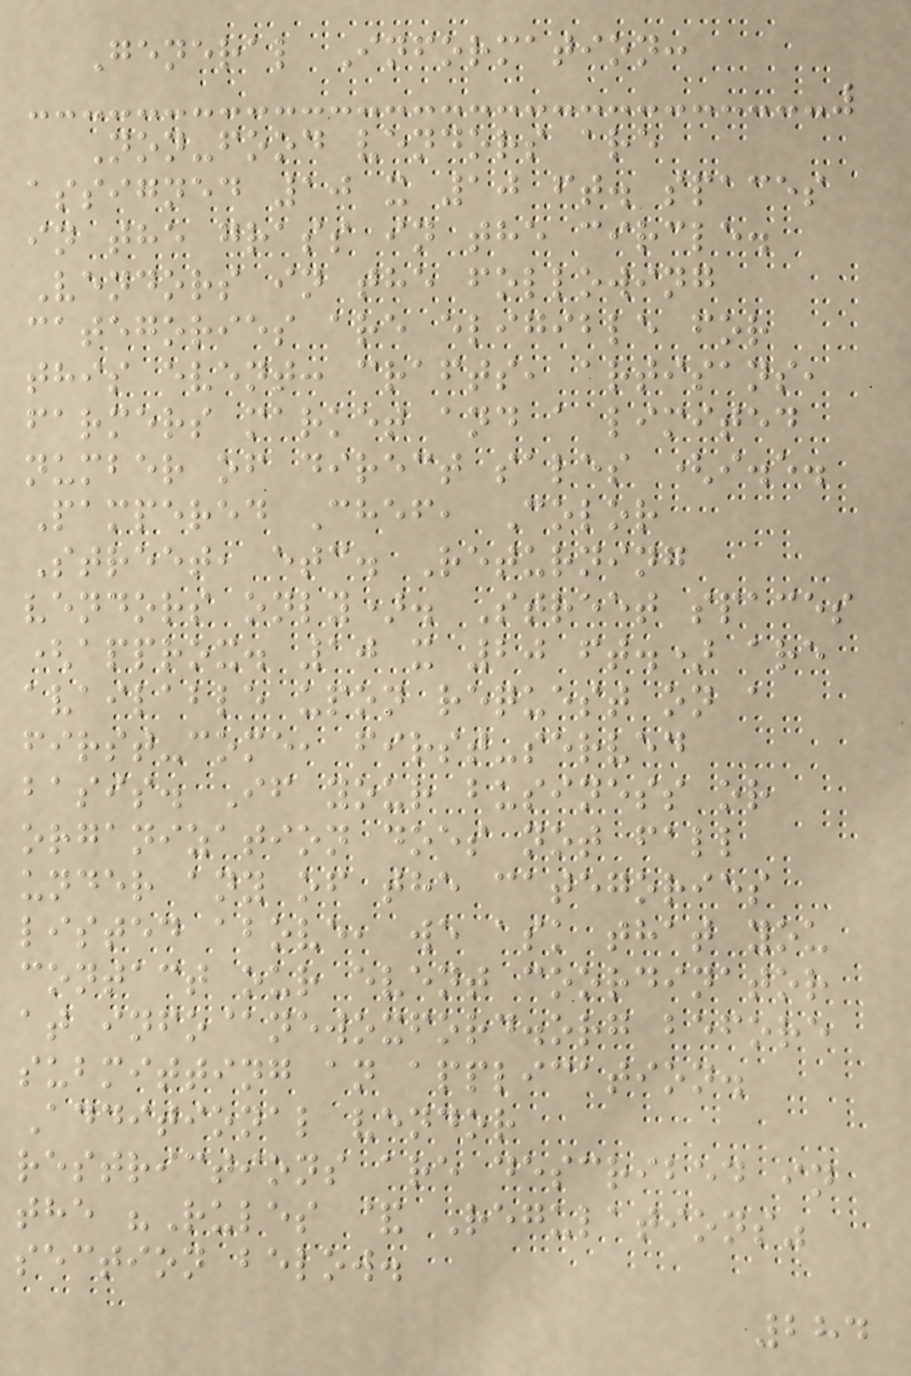General Information:
Non-food vendors are
assigned 10 x 10 ft. spaces
in the grass in the circle.
Vendors in the following
categories are eligible for
this event: crafts, artisans,
farmers market and a limited
number of direct sales (i.e.
Pampered Chef, Color
Street, etc. Returning
vendors only). Street spaces
(approx. 10 x 20 ft.) are
available upon request on a
first-come, first-served
basis. If your business or
organization does not fall
under any of the categories
listed above, we ask that you
contact our event coordinator
at info@newoxford.org before
submitting an application.
Additional vendor
restrictions are described in
the "Rules & Regulations"
section below.
284
